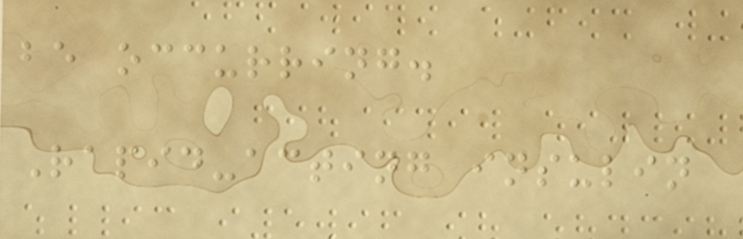be occurring.
Rapid-acting insulin
